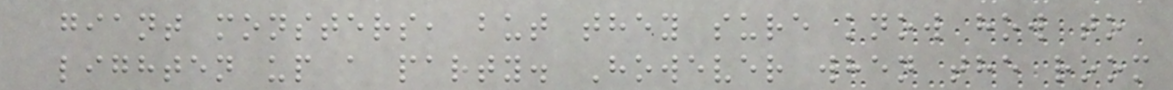giant monsters, but they sure know how to
lighten up a party. However when the room
